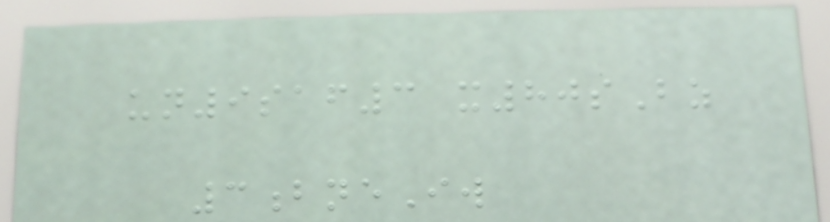un9saf3 x80sBz
3bneIw
